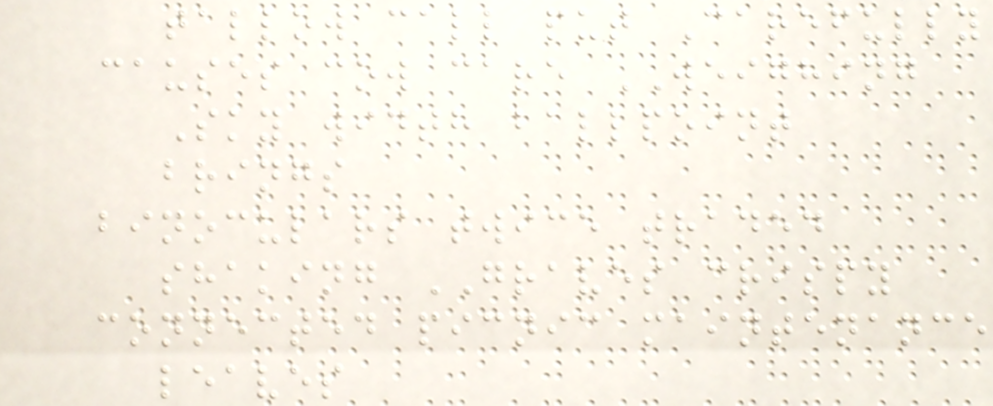tallow call put Carefully
causes cow care WEIGHING
Sky width ballpoint
brings
binoculars twice traded
shaking GRAVES crispy
connected picnic maintenance
leaves
